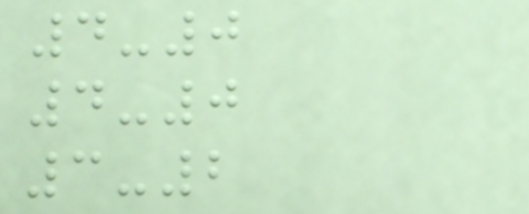4-0
4-0
3-2
